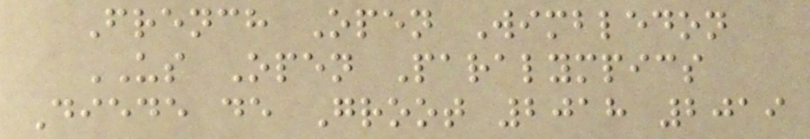French Open Wimbledon
US Open Paralympics
Diede de Groot 2018 2019
